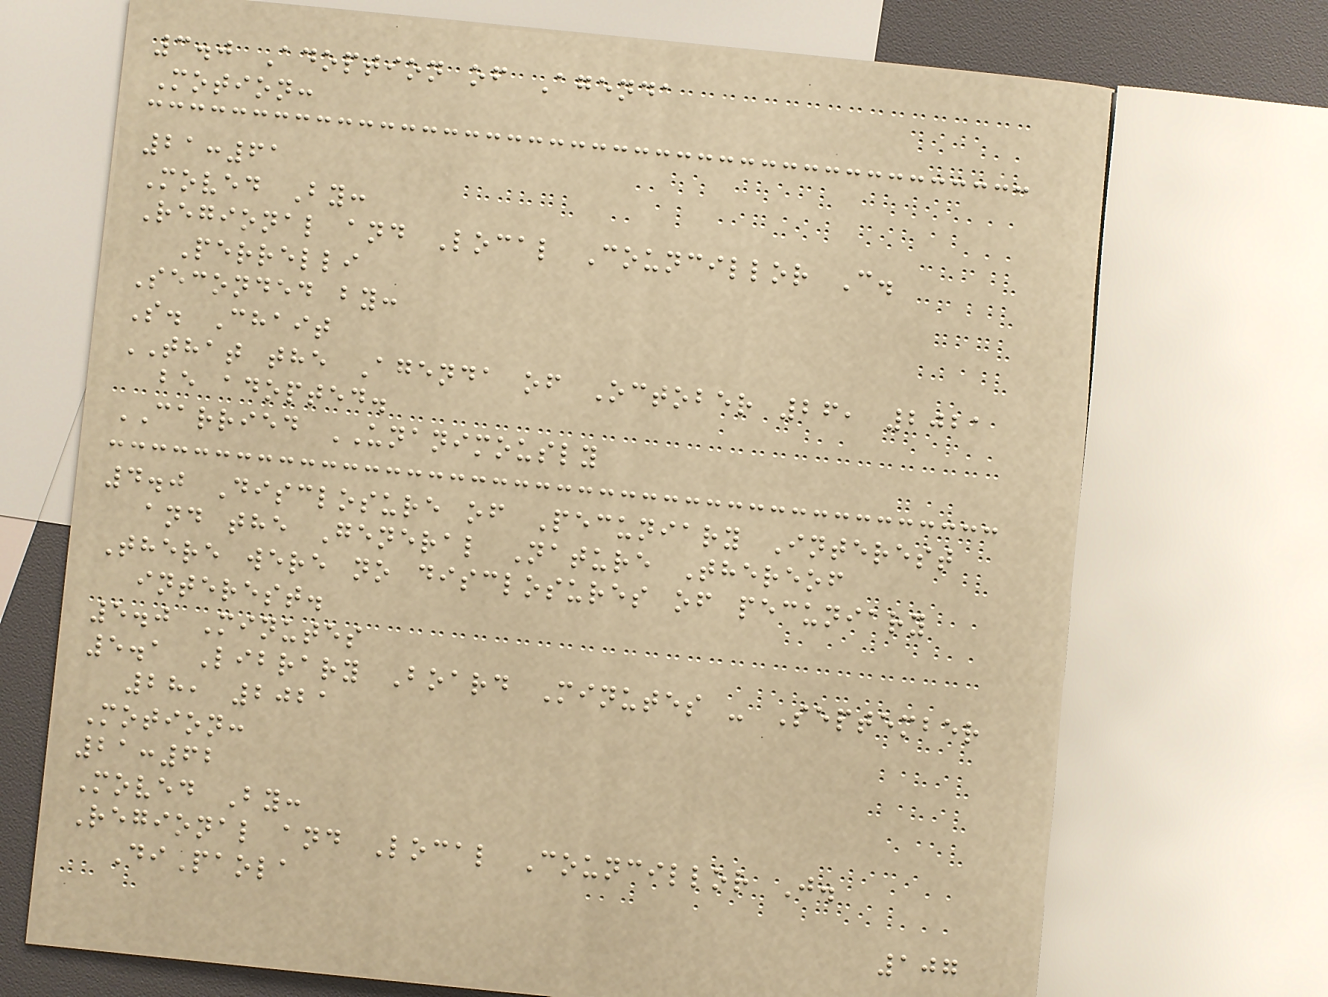3.0 Adoption of Agenda
Motion:
21:61
Moved By:
Regional and Local Councillor C.
Perrelli
Seconded by:
S. Chait
THAT the Agenda of October 26, 2021
be adopted.
CARRIED UNANIMOUSLY
4.0 Disclosure of Pecuniary Interest
and the General Nature Thereof
There were no disclosures of pecuniary
interest.
5.0 Minutes
5.1 Library Board Minutes - September
28, 2021
Motion:
21:62
Moved By:
Regional and Local Councillor J.
DiPaola
107
